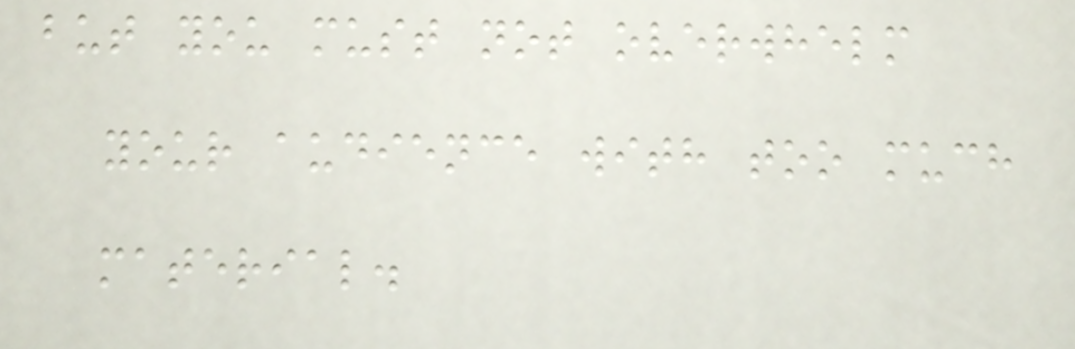but you must not overwhelm
your audience with too much
material.
